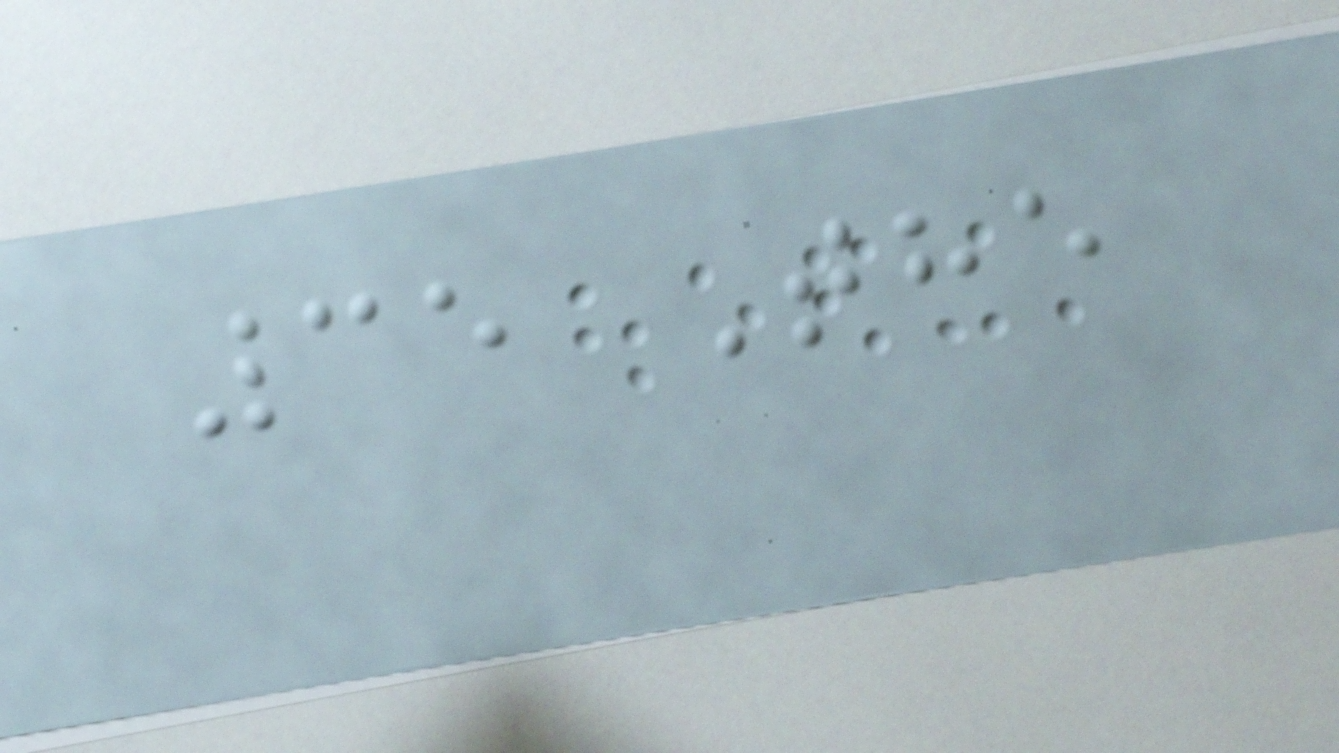35 The
